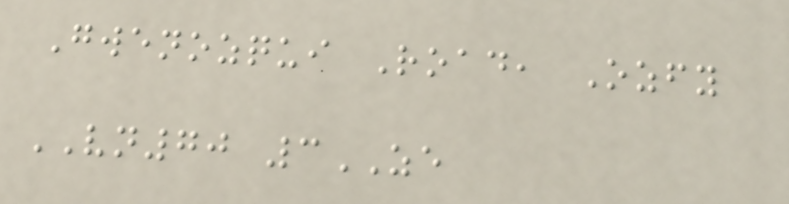Gwenozqui Road, Ozfy
VN70 3ZE
